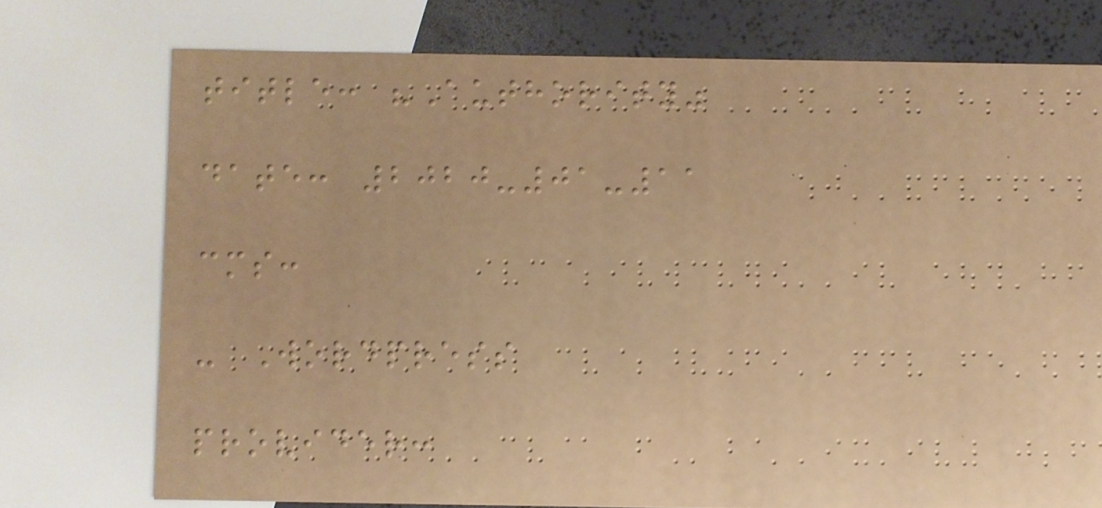title: "Authority"
date: 2020-01-11
cms:
- Wordpress
provider:
